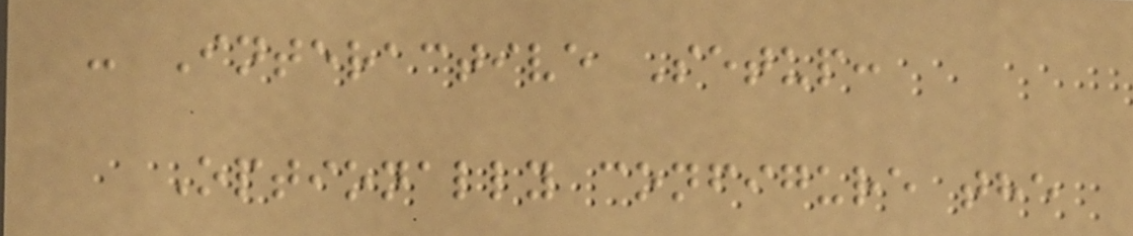- Interactive Setup:
Optionally configure the
